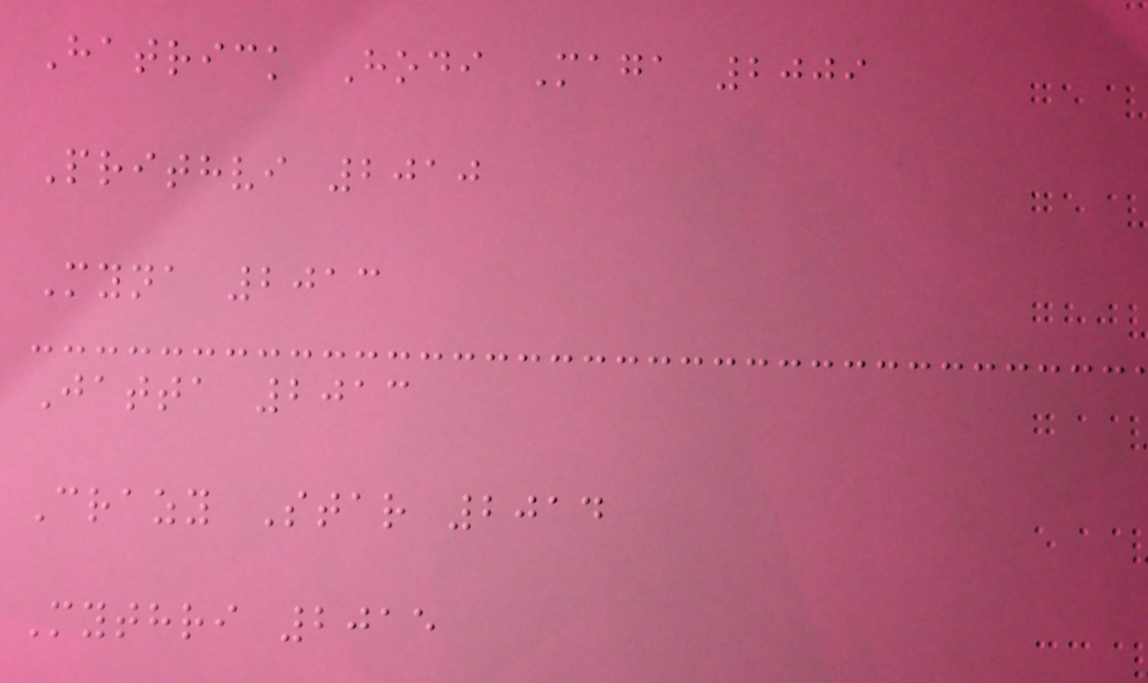Hatrick Hodi Maga 2009
Prithvi 2010
Myna 2013
Jatta 2013
Crazy Star 2014
Mythri 2015
